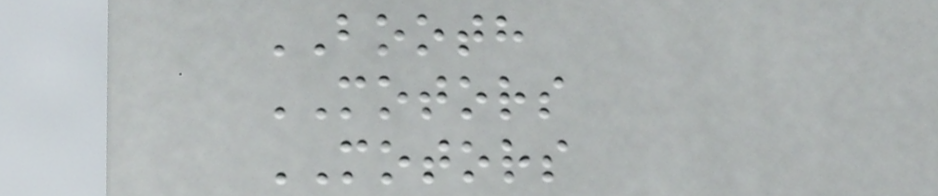BOOTH
MOTORS
MOTORS
